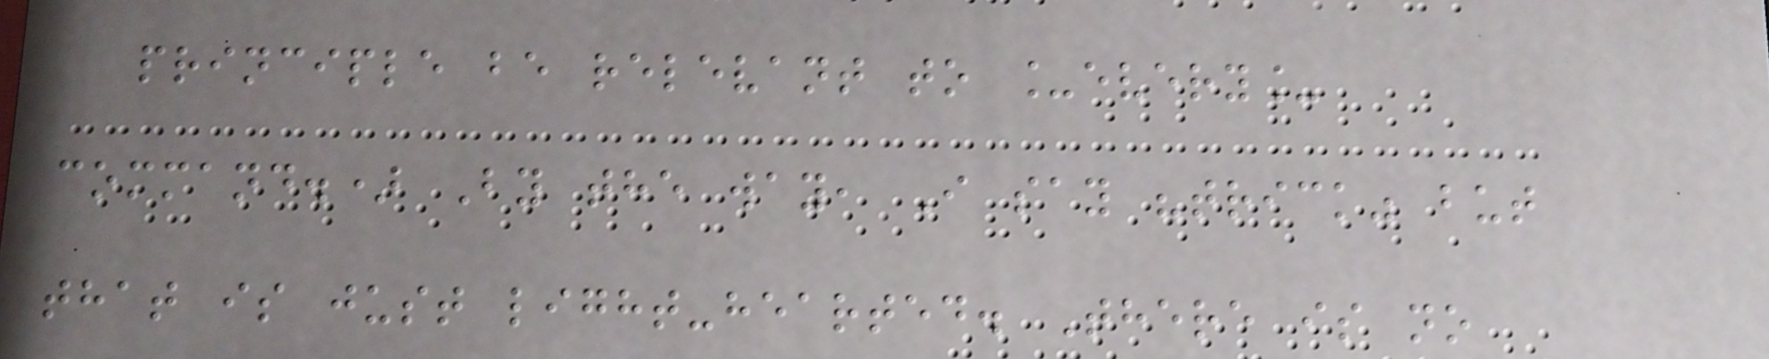principle be relevant to _every_
command.) By the way, I say "trick" but
that is just light-hearted. There is no
